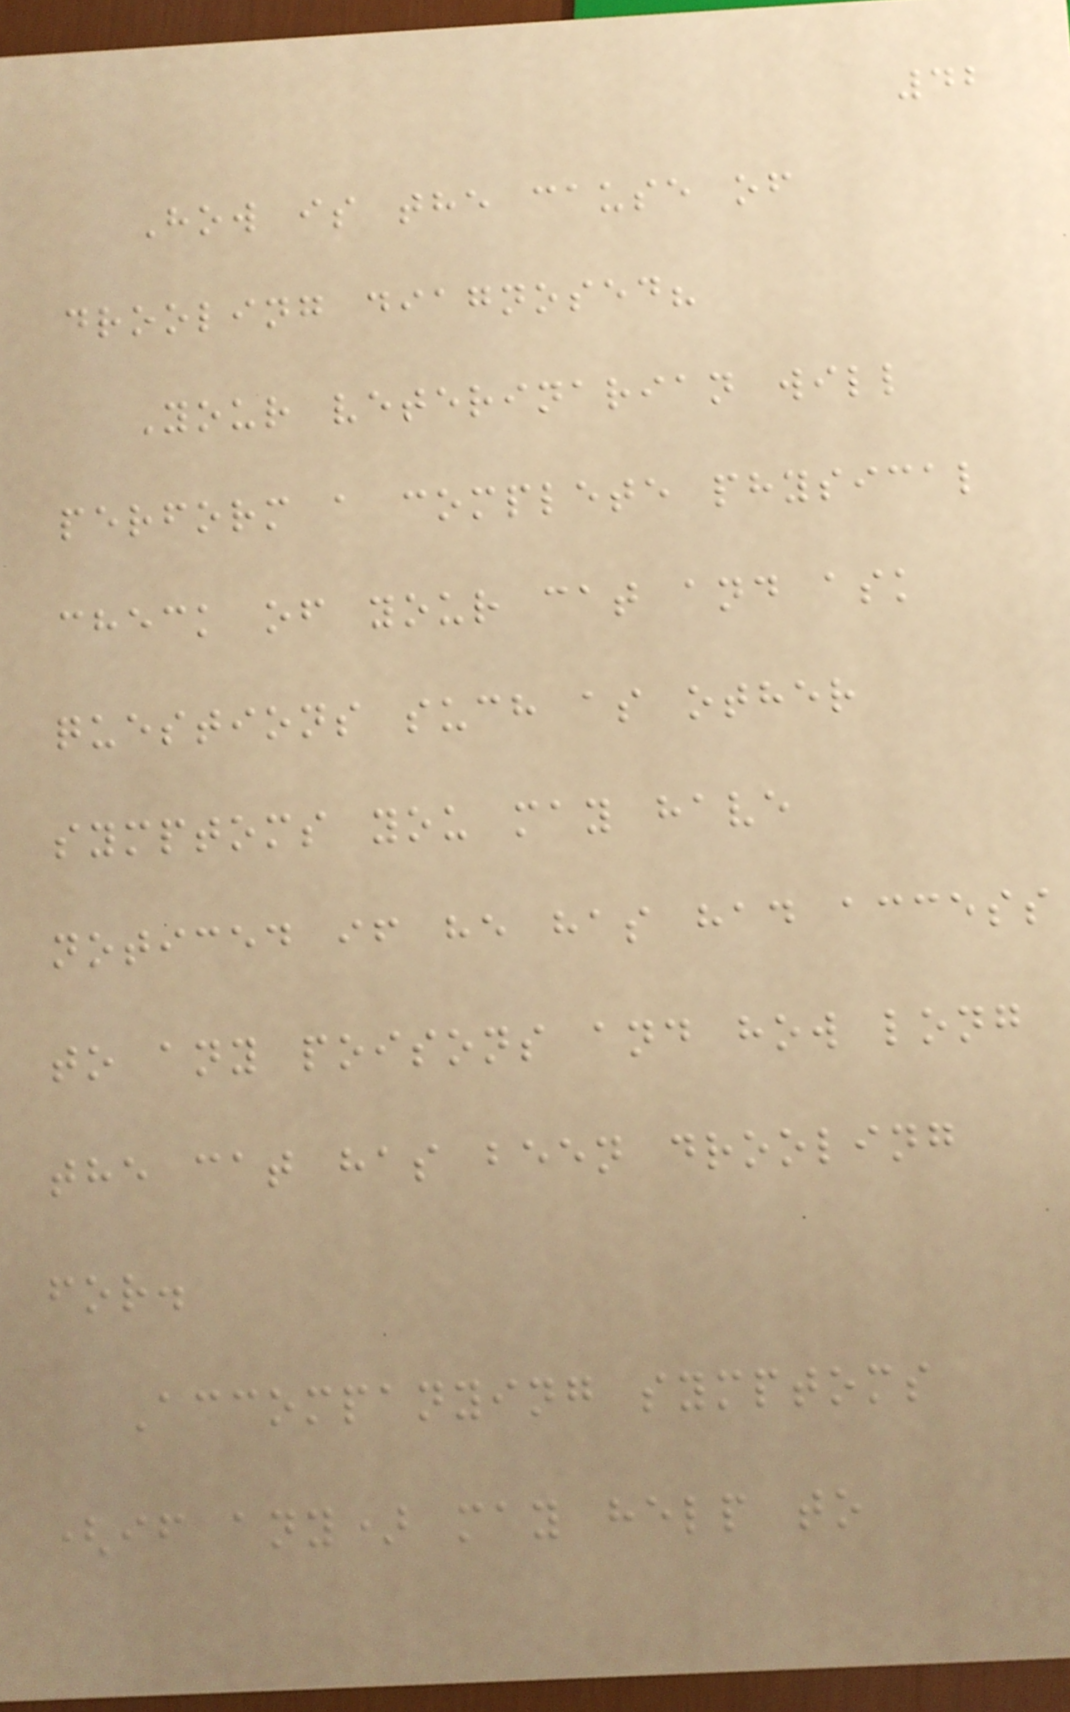42
How is the cause of
drooling diagnosed?
Your veterinarian will
perform a complete physical
check of your cat and ask
questions such as other
symptoms you may have
noticed if he has had access
to any poisons and how long
the cat has been drooling
for.
Accompanying symptoms
(if any) may help to
